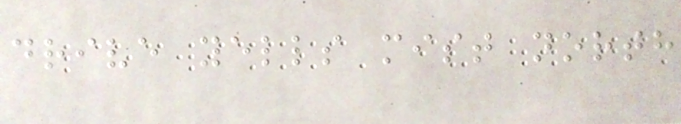drive yells mist north
